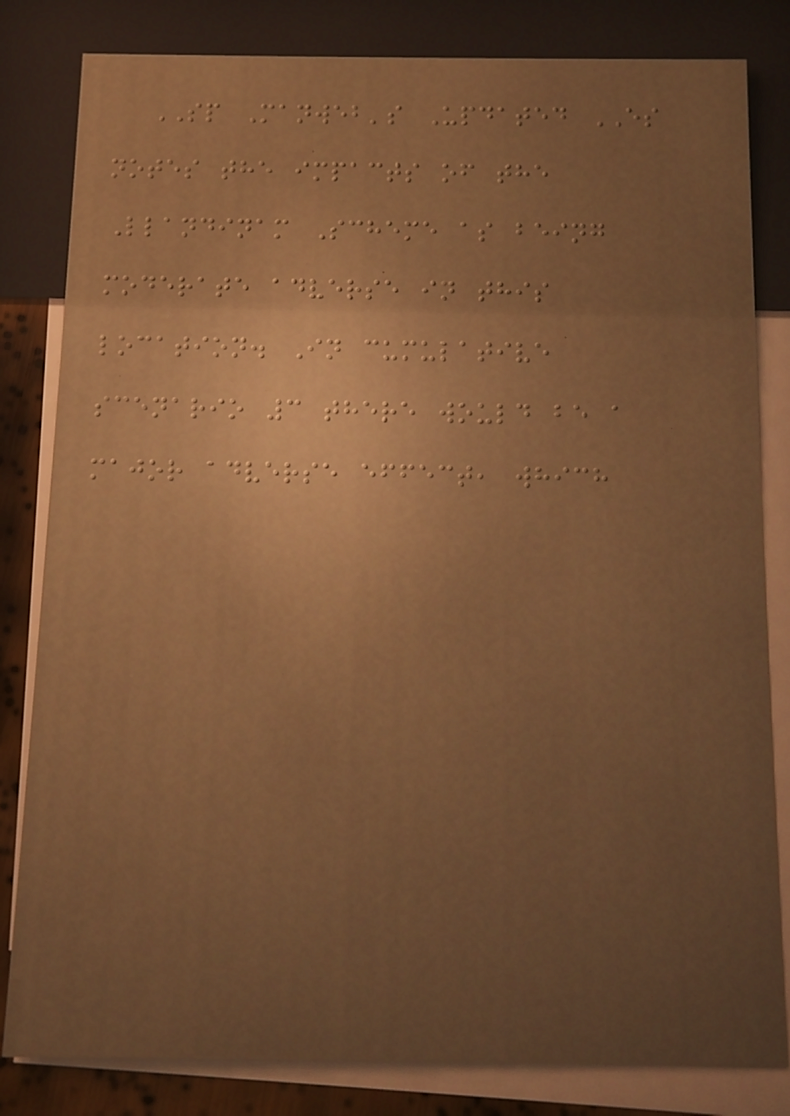SP Manweb's Updated ES
notes the impacts of the
Llandinam Scheme as being
moderate adverse in this
location. In cumulative
scenario 3 there would be a
major adverse effect, which
